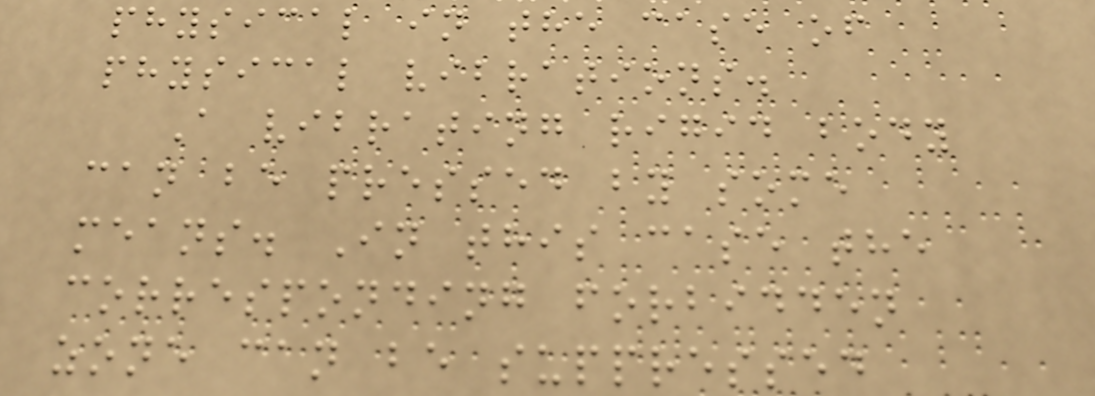physical in the case of
physical vibrations.
A vibrating rigid body
can be pressed by some
means. In this case the
corresponding forbidden
zone can be suppressed
